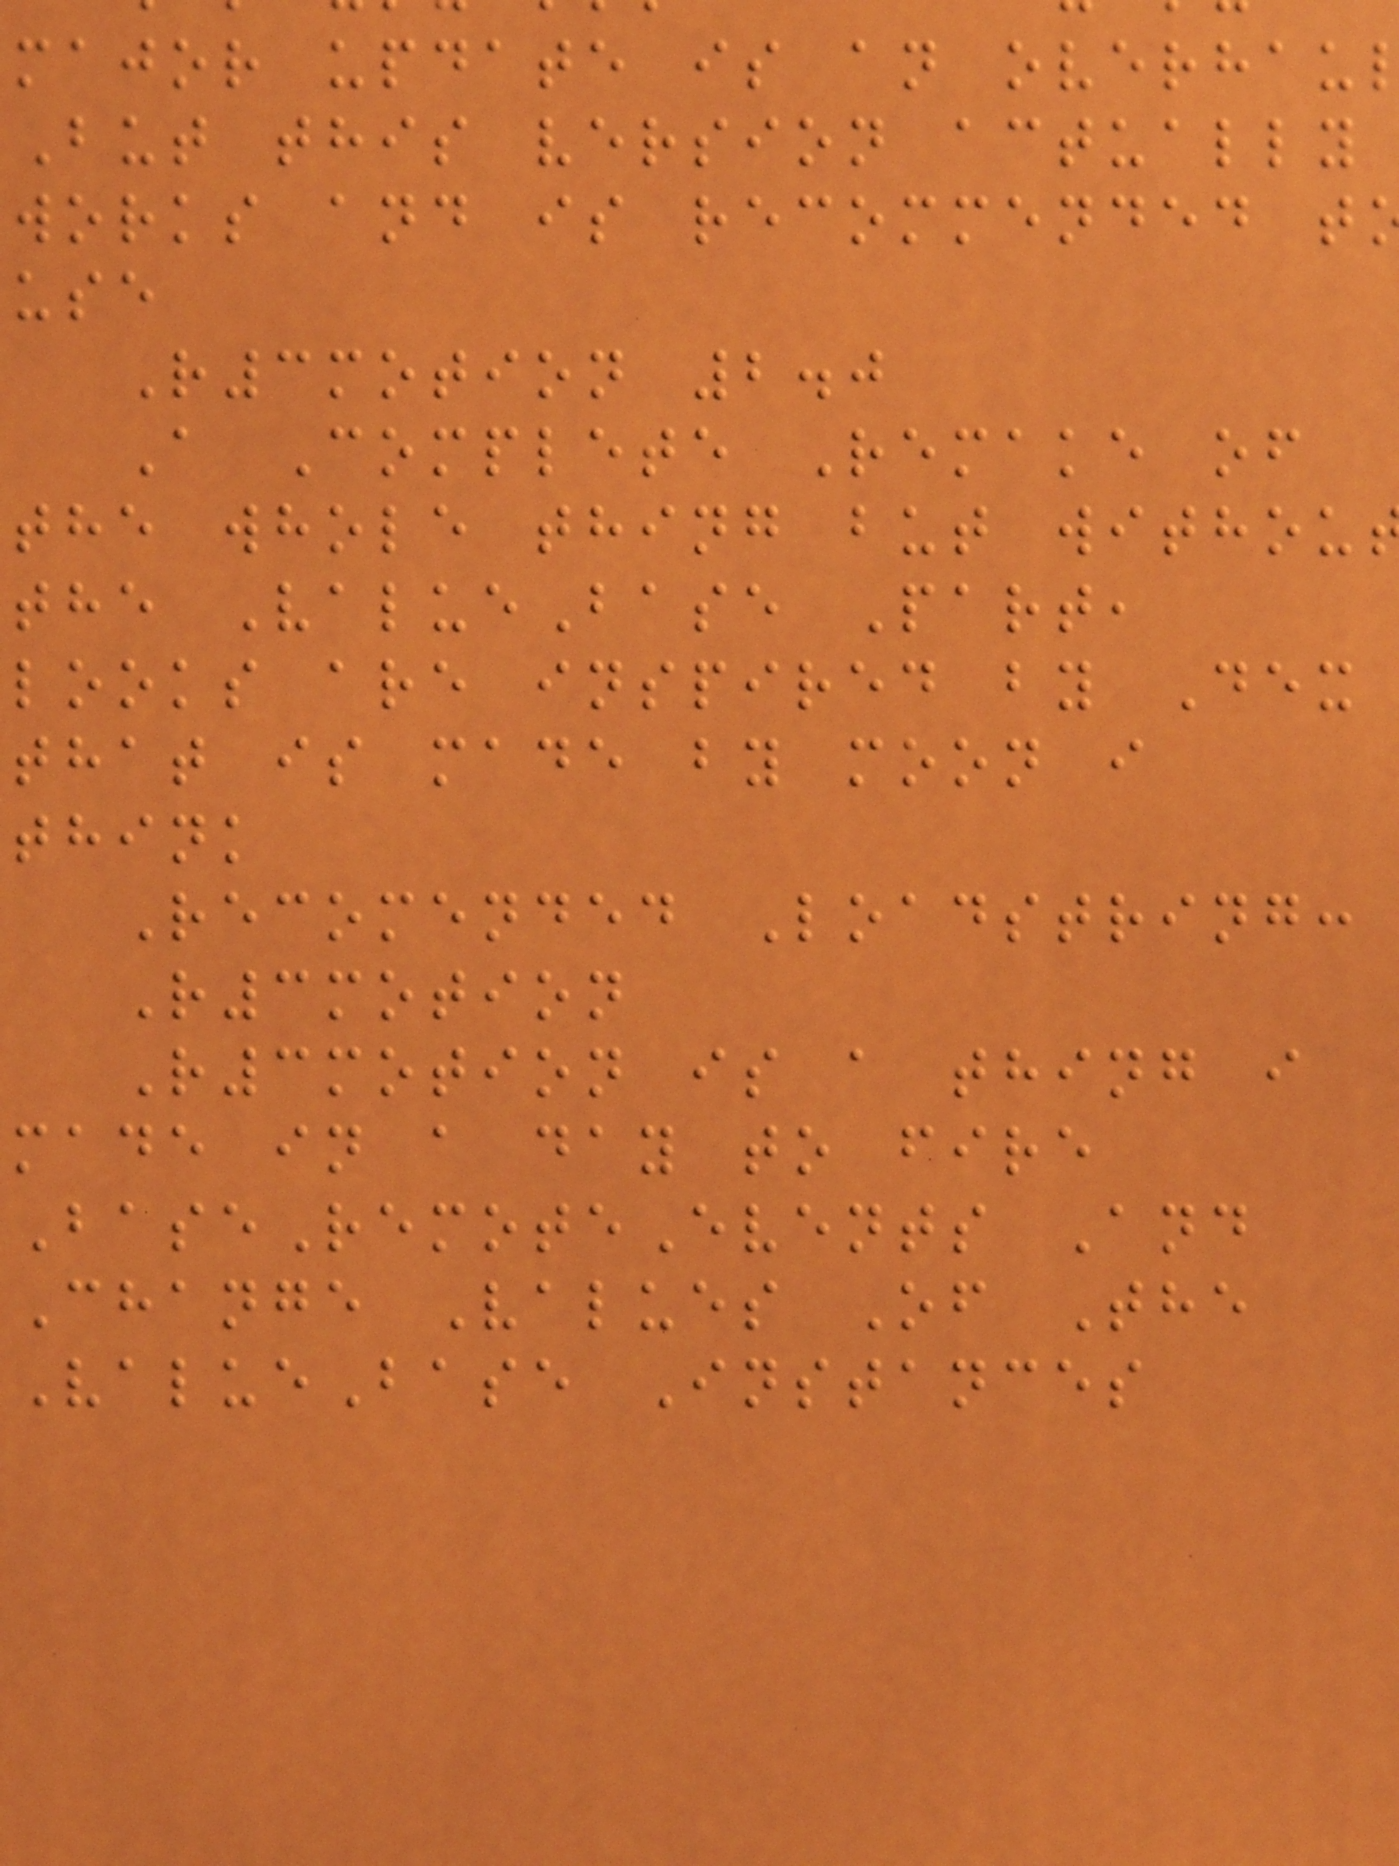major update is an overhau
But this version actually
works and is recommended t
use
R3motion 2.0
A Complete Remake of
the whole thing but withou
the ValueBase Part,
looks are inspired by Dex
that is made by moon i
think
Recomended Loadstring:
R3motion
R3motion is a thing i
made in a day to fire
BaseRemoteEvents And
Change Values Of The
ValueBase Instances
